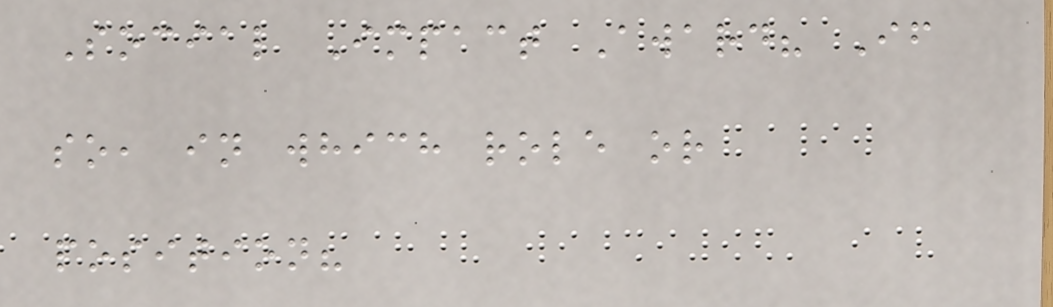Social Impact Award? If
so, in which role or
position?
